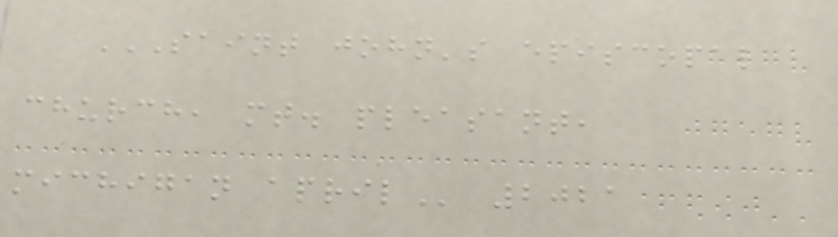SAINT JOHN'S EPISCOPAL
CHURCH, MT. PLEASANT,
MICHIGAN APRIL 2021
